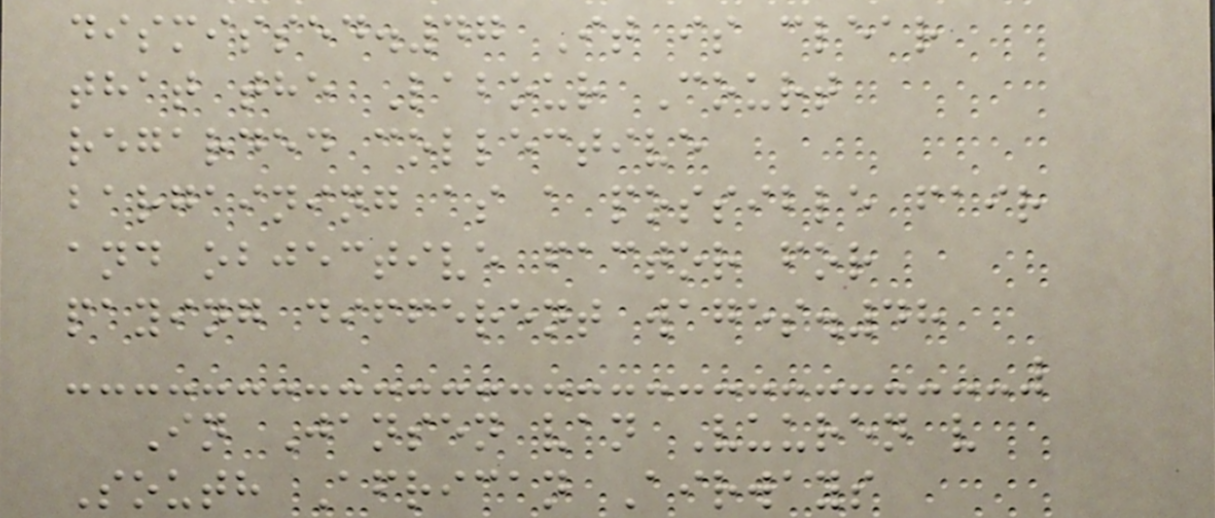dismissed.47 It is clear
that the Labour Court
regarded collective
bargaining as a possible fair
and objective factor for
paying different wages.48
In Jansen van Vuuren v
South African Airways
